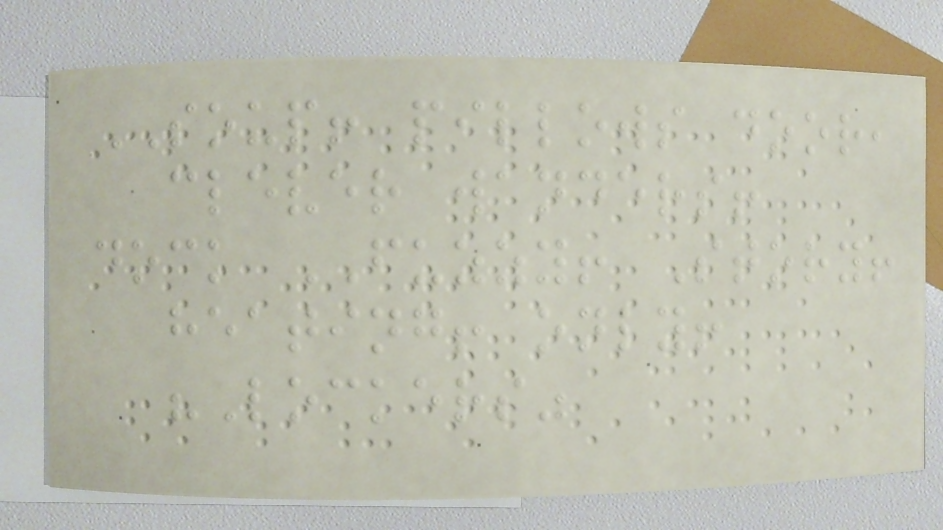SOUP! pillows door,
clever wanders!
dock FUZZY! Story!
heating! only!
"Lockers"
